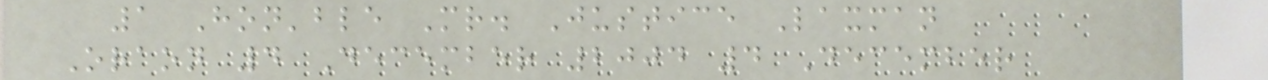1 Hon'ble Mr. Justice Laxman
Oraon 4 December 2004 4 December
